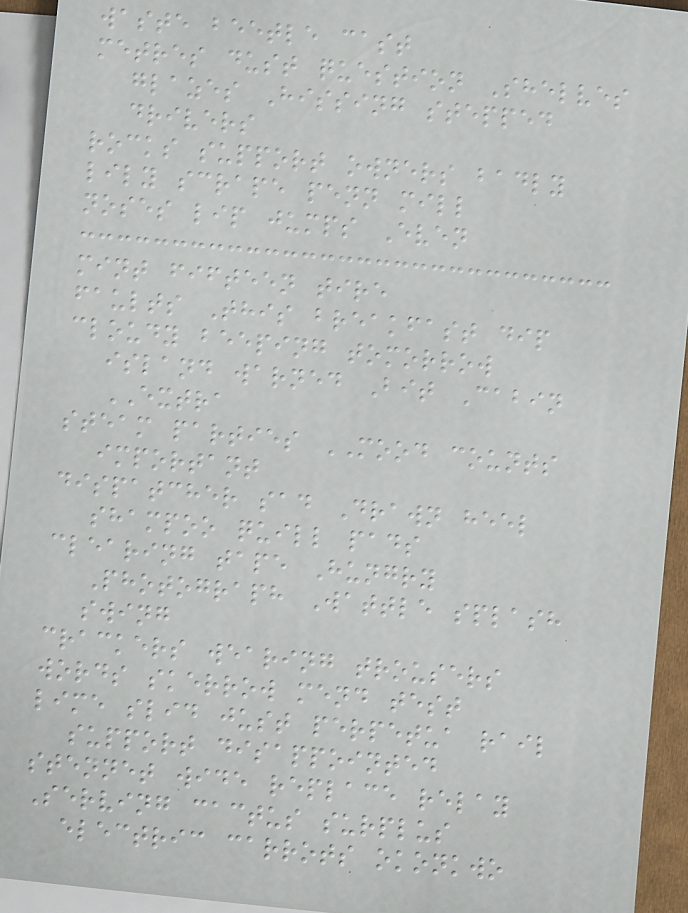waste beetle cast
metres dust question Shelves
glazes Hissing stepped
drivers
rocks support owners badly
lily scrape penn mill
noses lip jumps Even
mint fifteen tire
faults This breakfast dip
cloudy beeping tomorrow
island warned Bit Cabin
EXTRA
steam parties MOOD counts
important
dispatcher sad Drawn heel
shampoo quill pads
clearing tape Hungry
Photograph Wattle splash
swing
crackers wearing trousers
words skerrow mend test
lime slid just perpetua rail
support disappointed
stennet wide replace relay
Serving cactus surplus
electric carrots okonkwo
